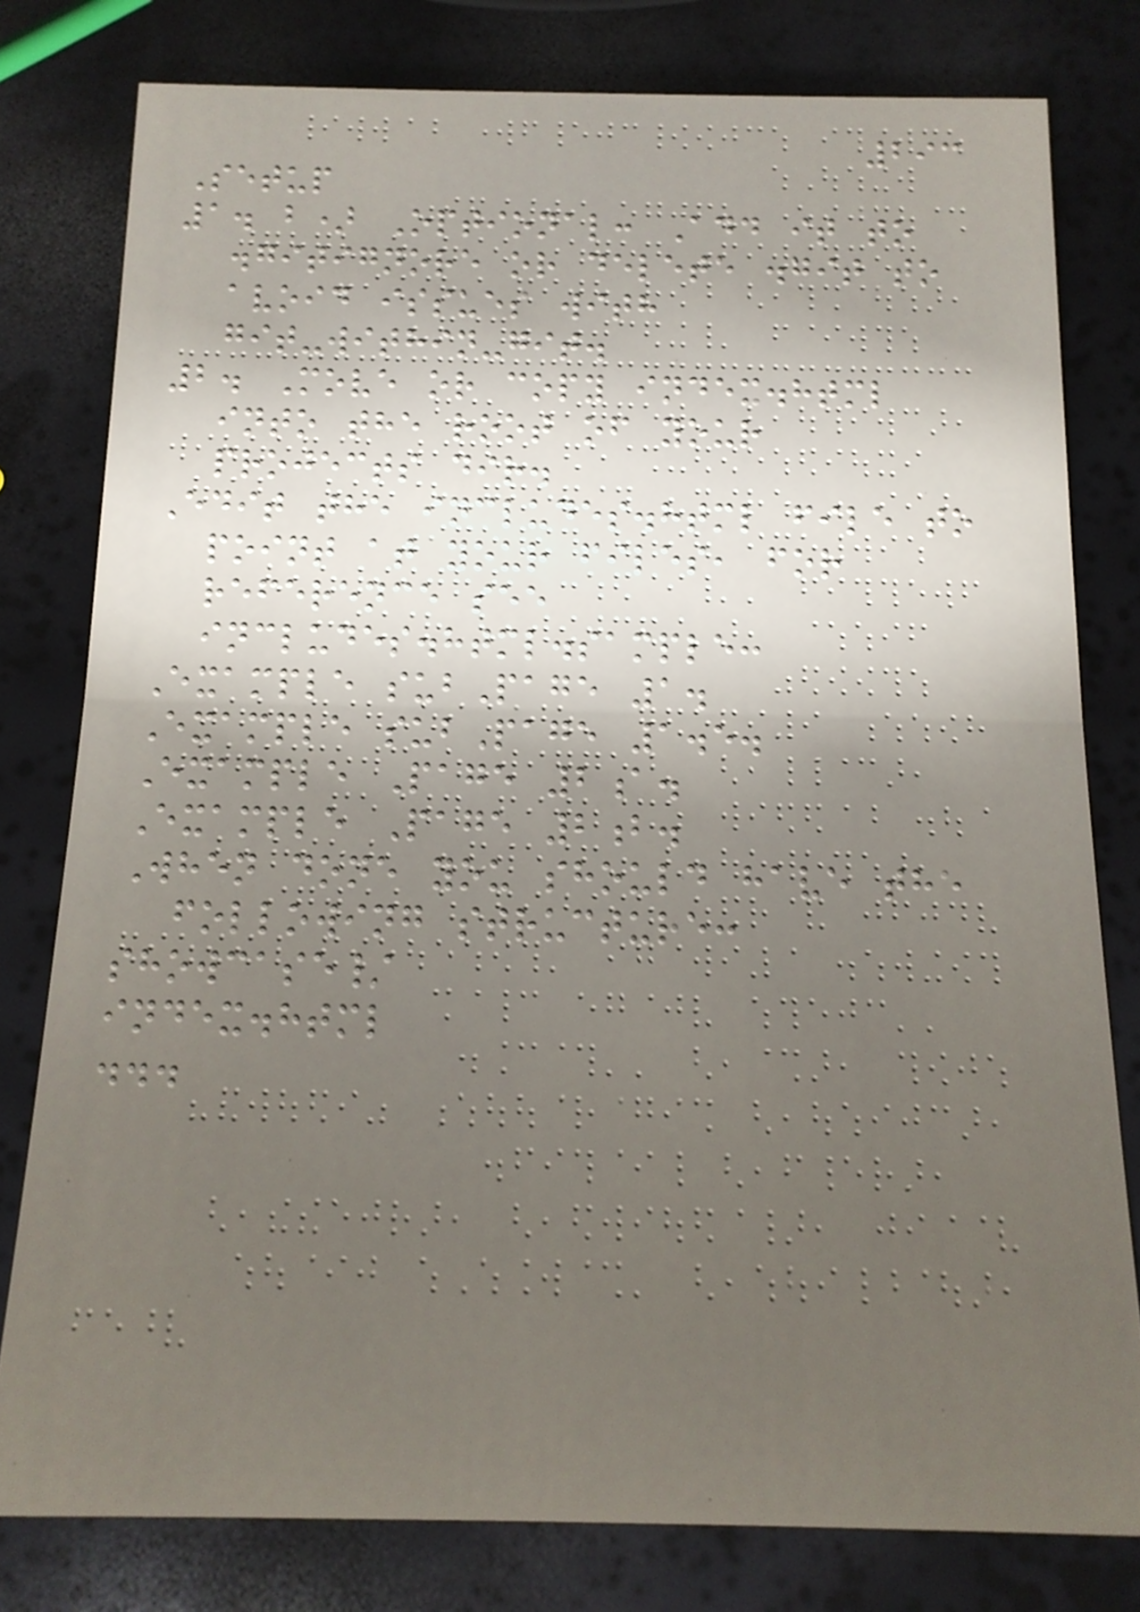293
Setup
1. b) Optional: Add it to
.gitignore or delete .git to
avoid issues with
git-within-git.
2. Move or copy index.html
into the root of your
projects dir.
Edit the includes.html file to
point at your files, for
reference see
includes.html.sample:
Example subPage 1.
Example subPage 1.5.
Example Page 2a.
Example Page 2b.
When done you should have the
following structure:
showcase/
index.html
...
